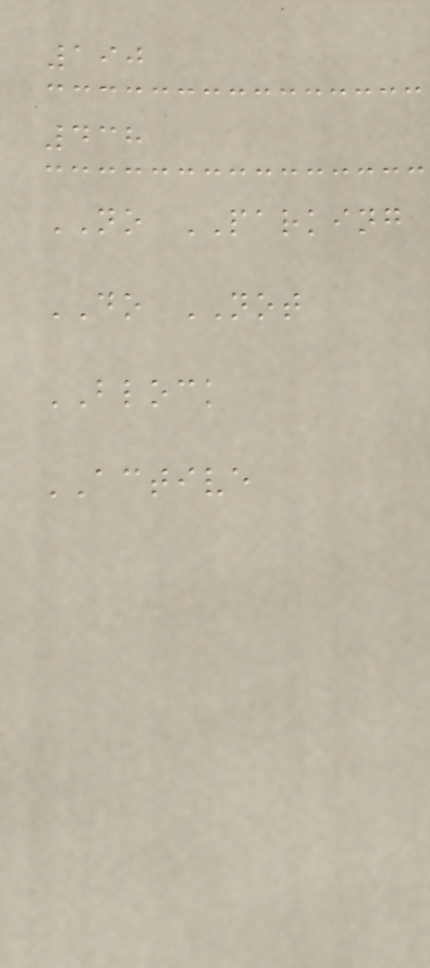190
438
NO PARKING
DO NOT
BLOCK
ACTIVE
